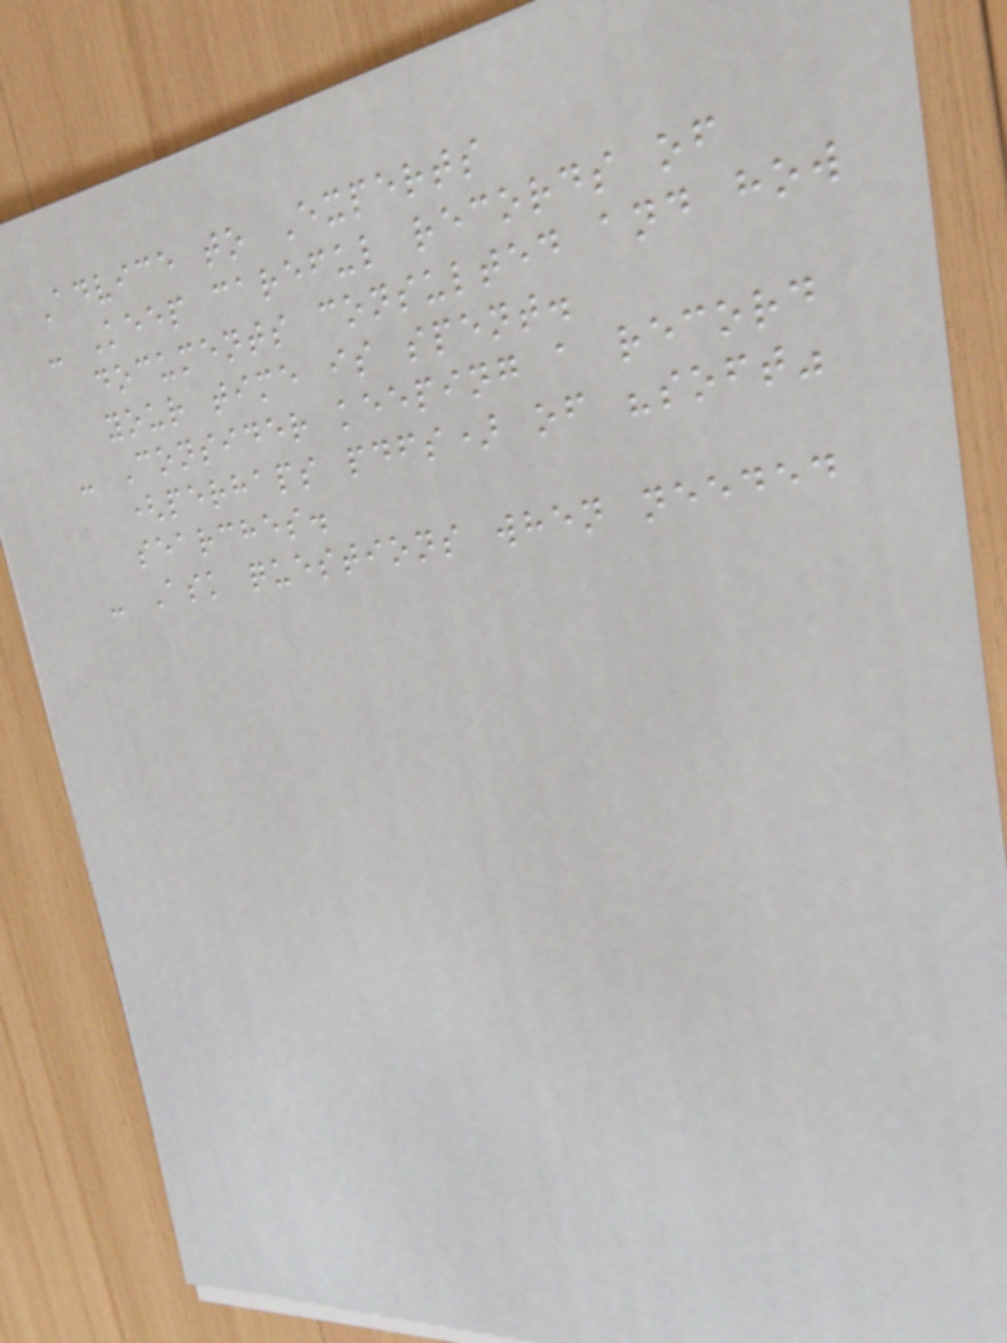Advice to Experts
- Keep careful records of
documents consulted and how
your time is spent.
- Consider keeping a record
(perhaps pdfs) of "soft"
searches.
- Ask questions when needed
